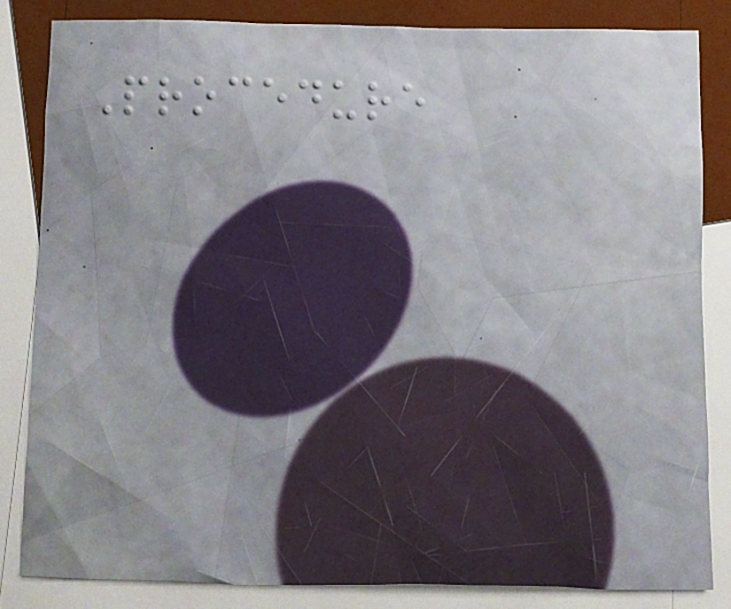Procedure
